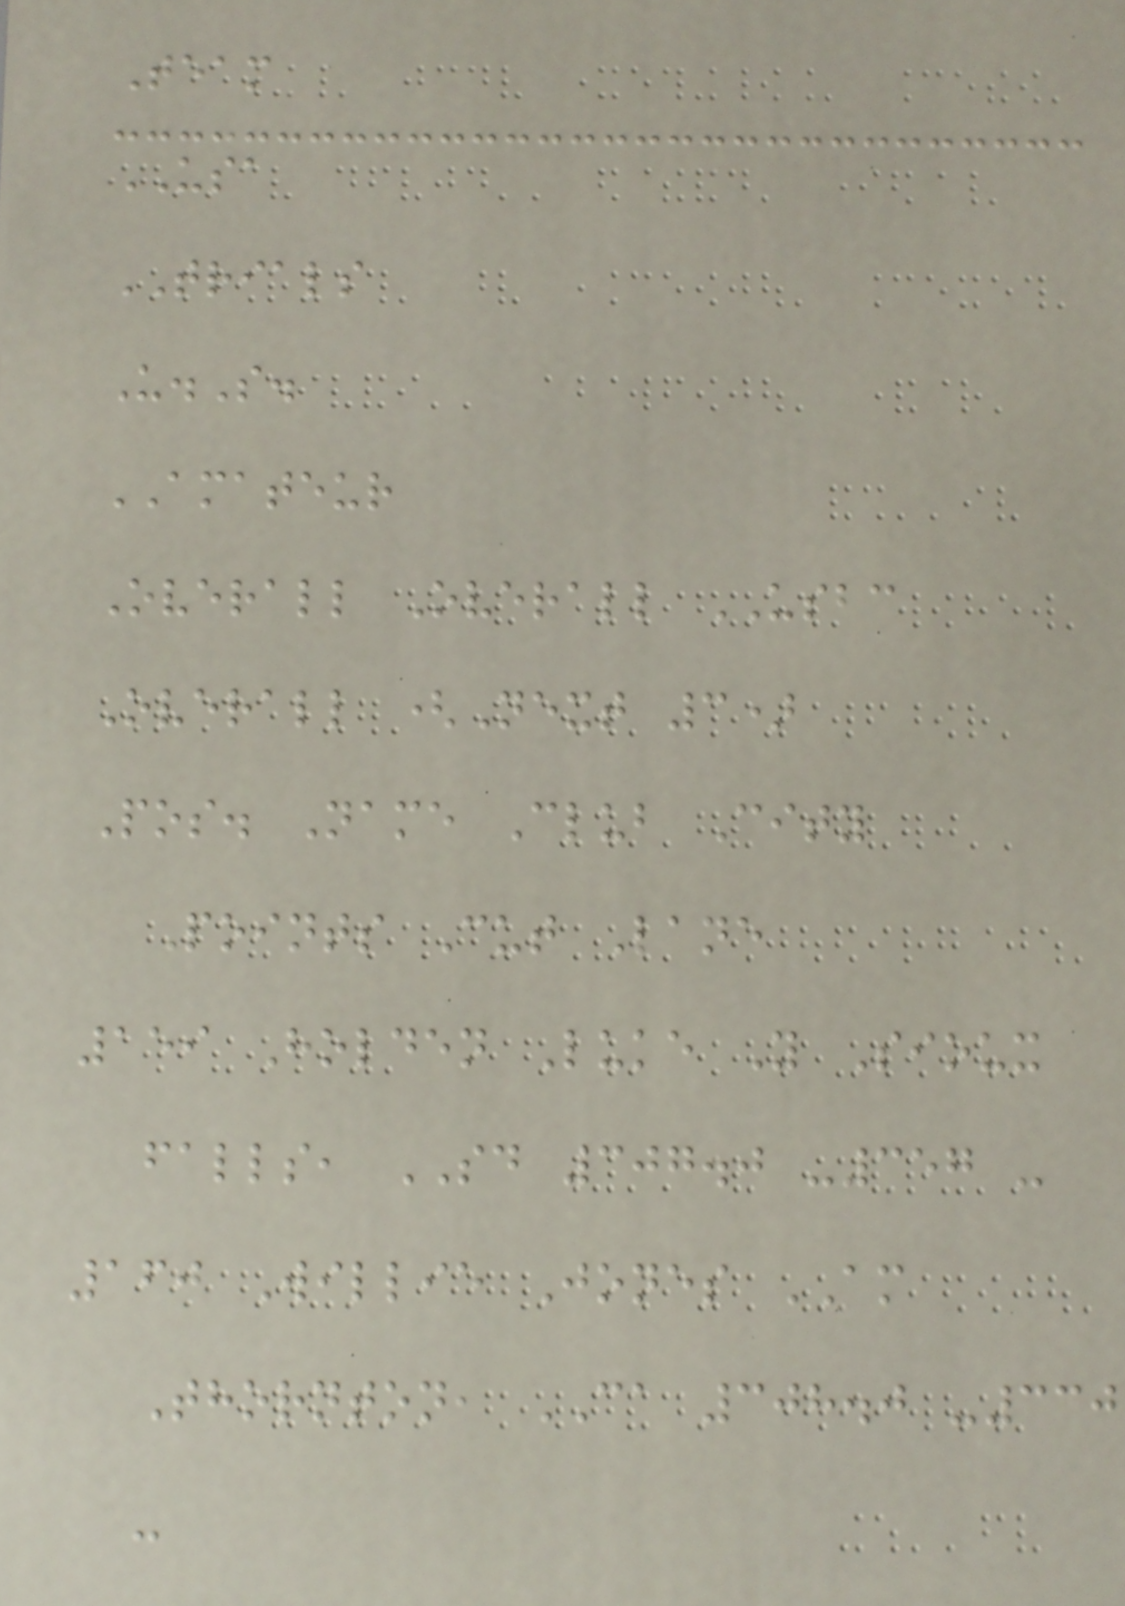Team
USA
TRIALS
U.S.
AMATEUR
Overall Overall USBC
Overall (Next 3)
Pos. Name Club City
Points Cut Lane
159 Holden Luke Y Sioux
falls, SD 307.0 -357 -
160 Willie Jones AM
Thornton, CA 308.0 -330
-
